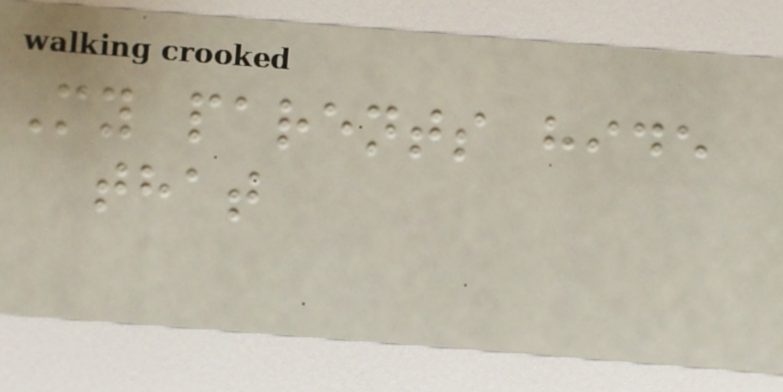My parents hide
that
